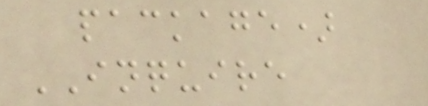package)
INQUIRE
